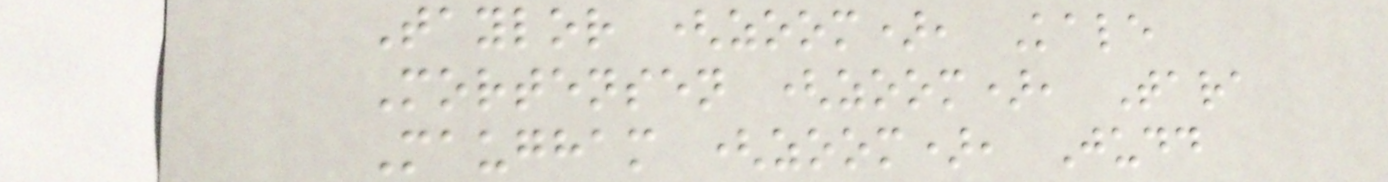Taylor (zoom), Kale
Mortensen (zoom), Tara
Maugham (zoom), Judd
